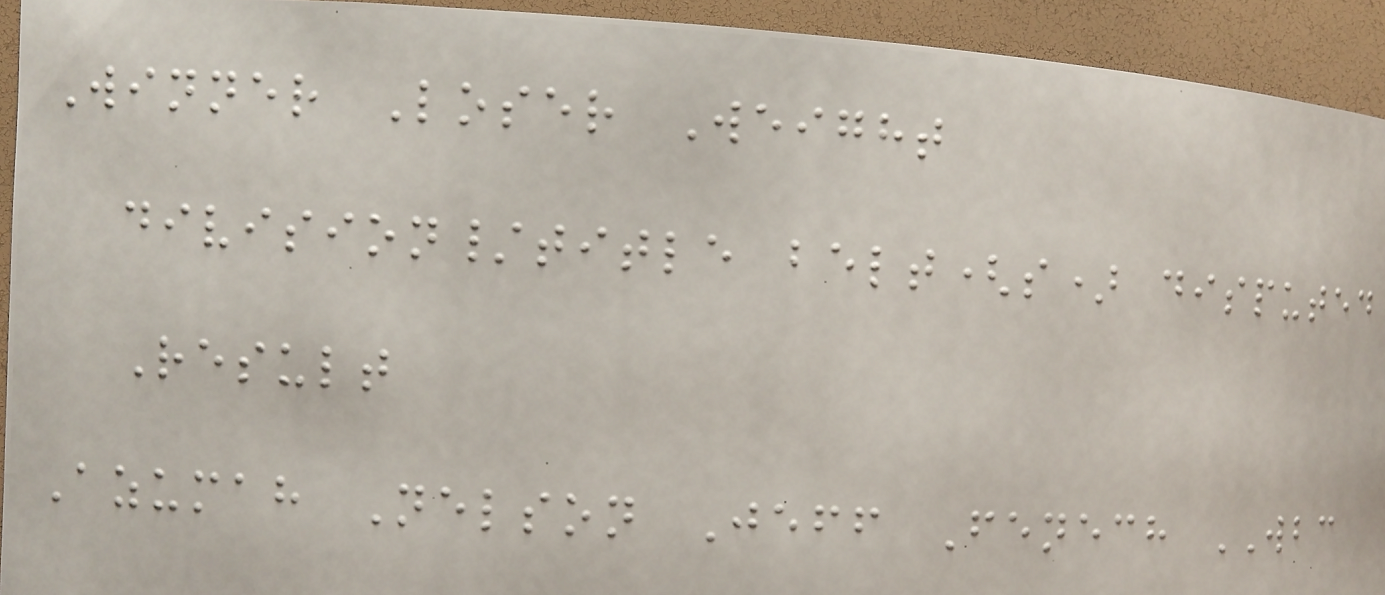Winner Loser Weight
division/title belt(s) disputed
Result
Azumah Nelson Jeff Fenech WBC
